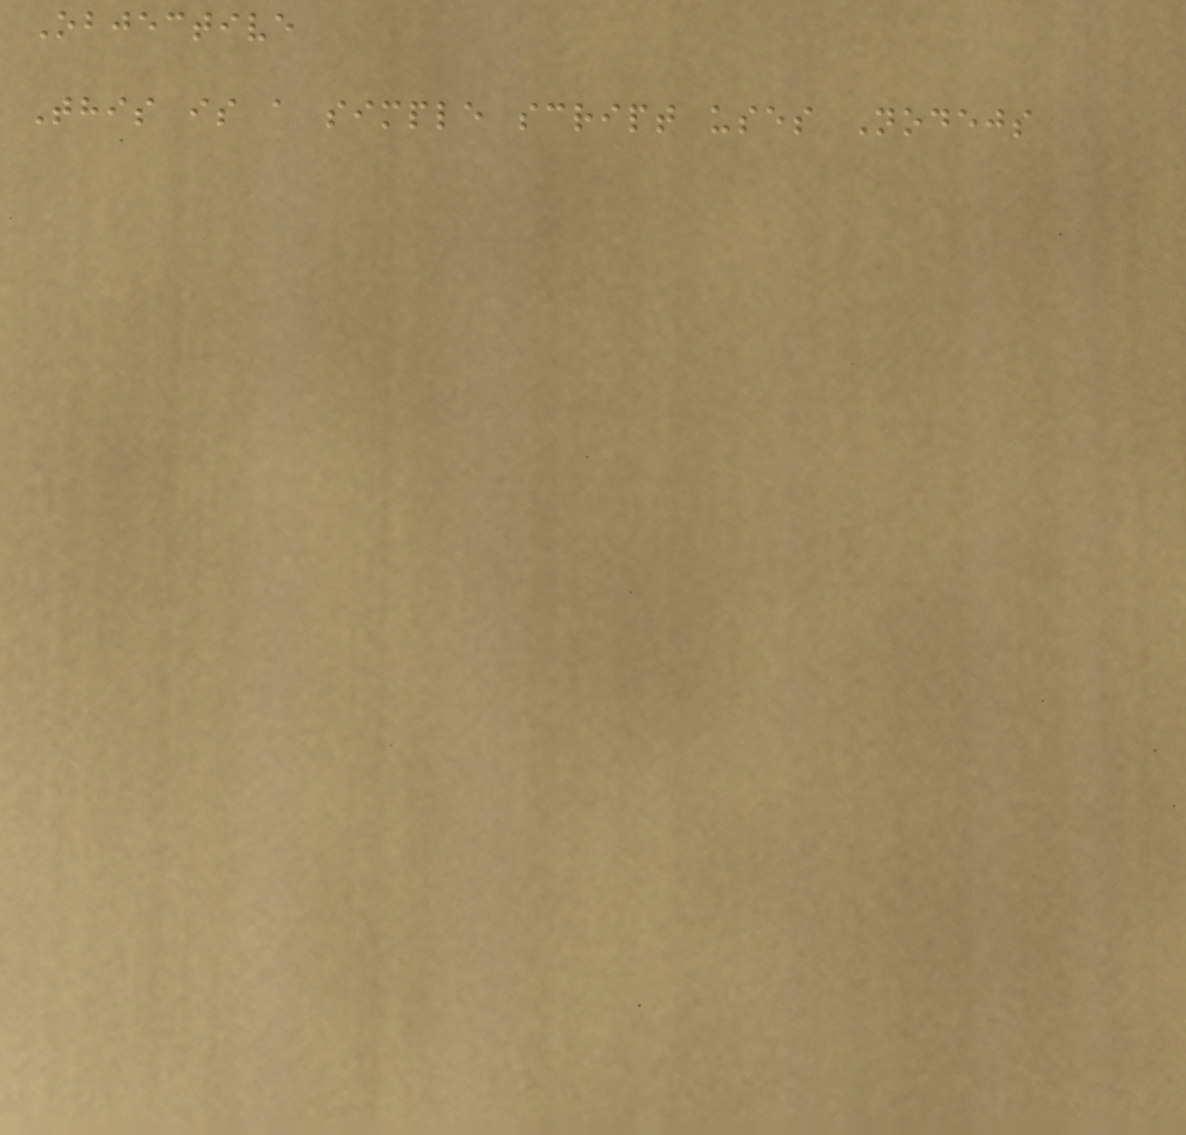Objective
This is a simple script uses Nodejs
